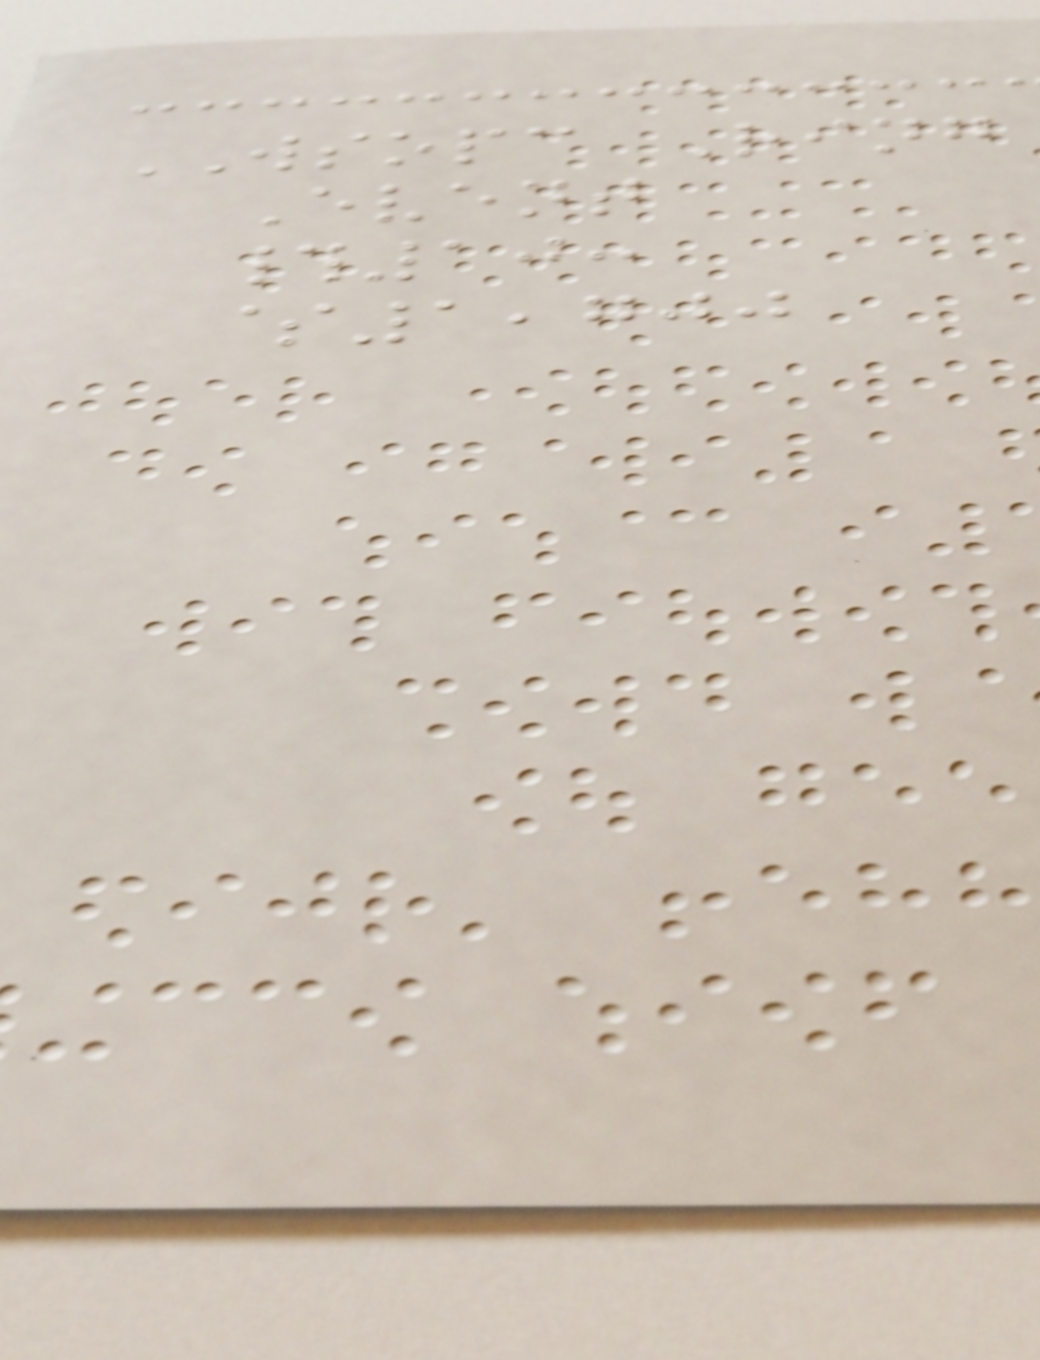WSOPC Ring
Event
#10:
$1,700
